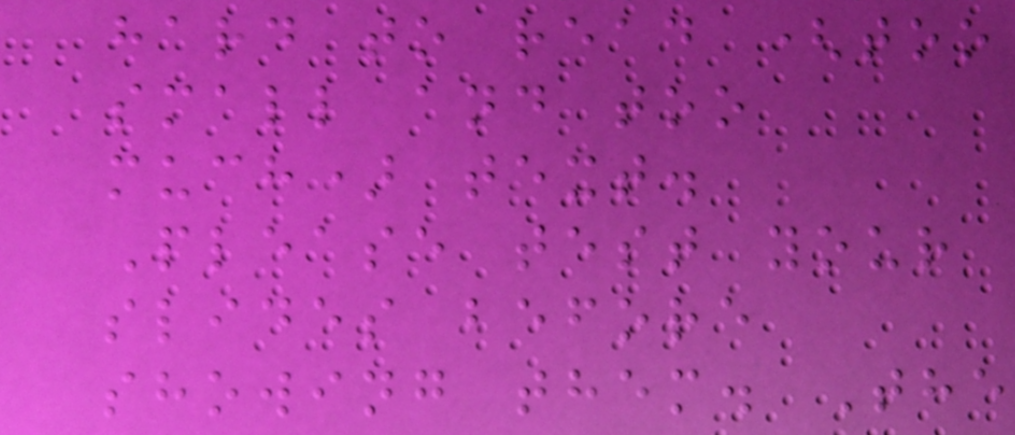hard to read (too
small and too
much) text.
Please test your
slides before
showing them. The
